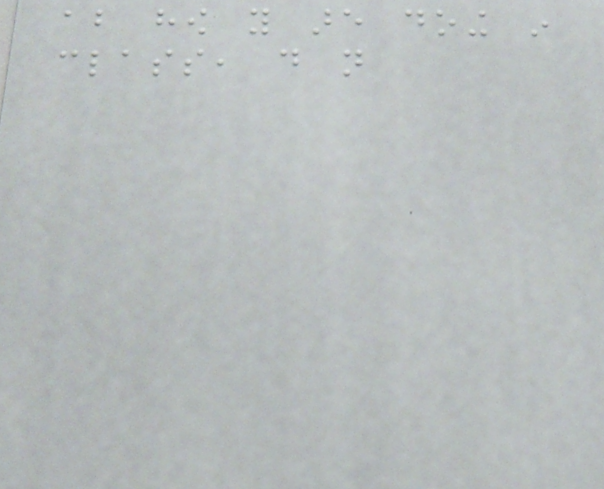about how you are doing in
class, do not
